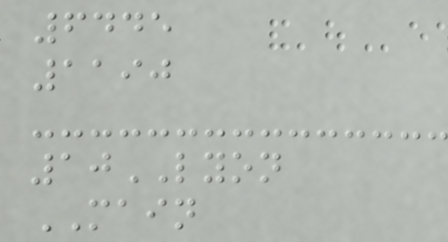6445
1190
10LYON
MAIN
